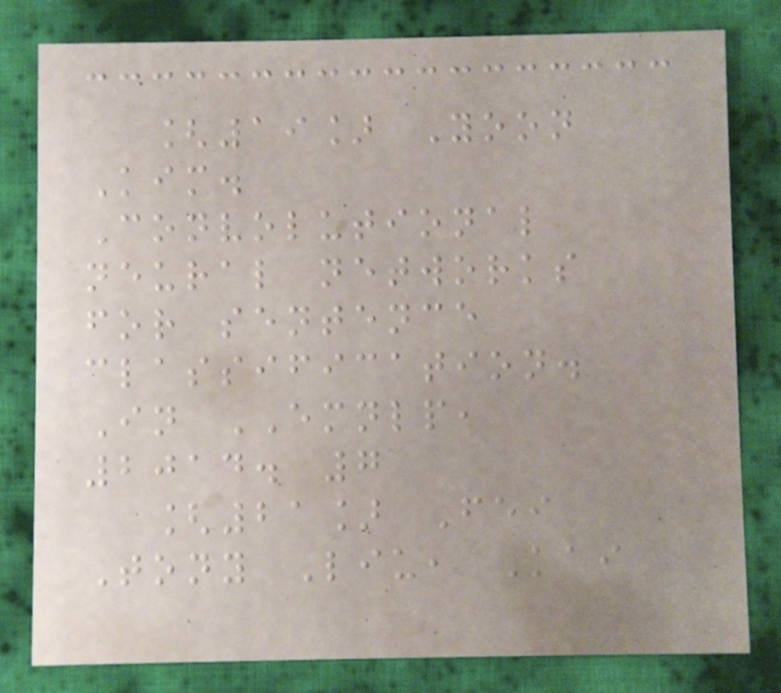[19] Yoon
Kim.
Convolutional
neural networks
for sentence
classification.
In EMNLP,
2014. 7
[21] Fei
Tony Liu, Kai
